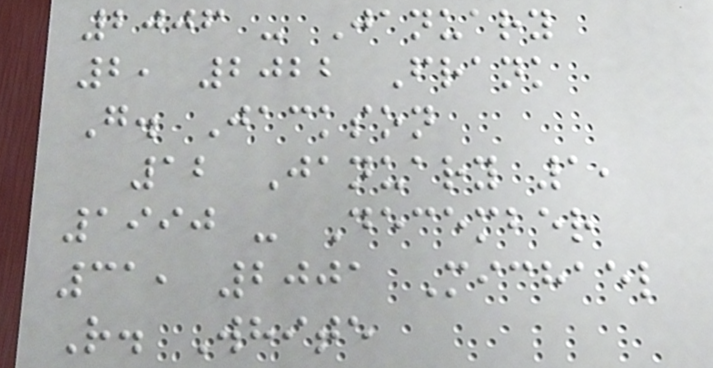2006 - January
2, 2022 Frank
G. Jackson
12 January 1,
1990 - December
31, 2001 Michael
R. White
